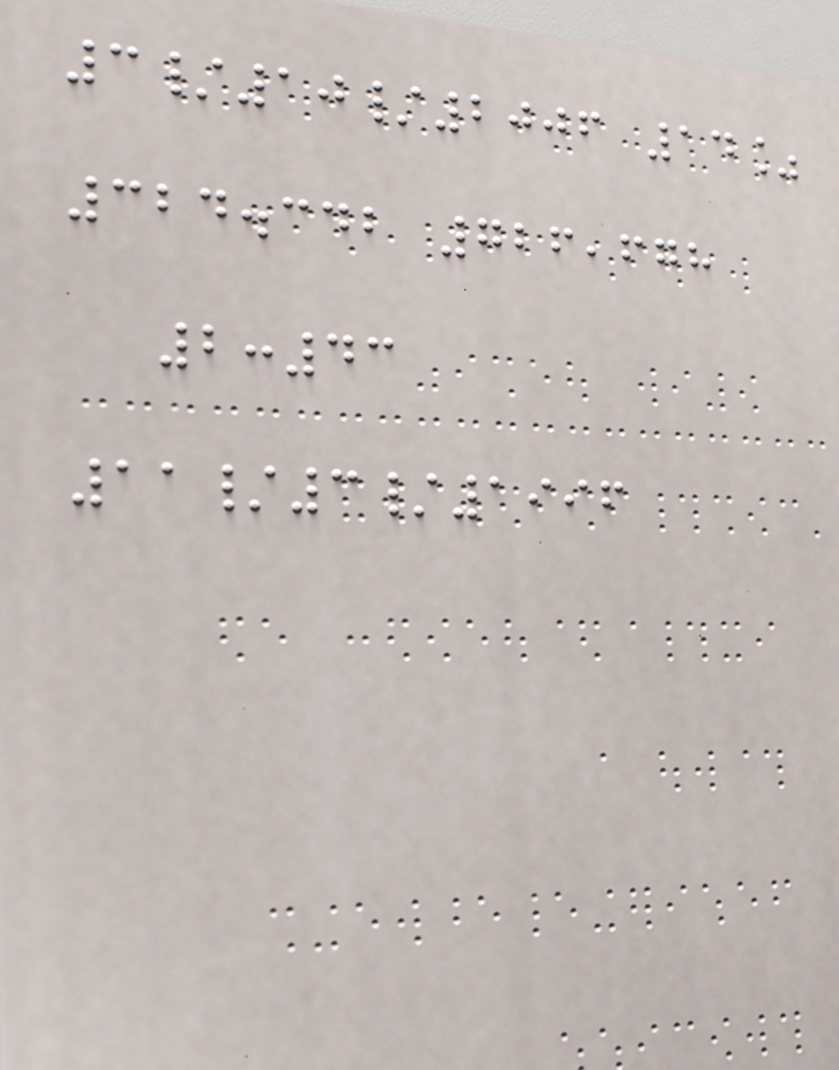3/10/2006 14%
324.342 726,678
2:43
11/3/1996
